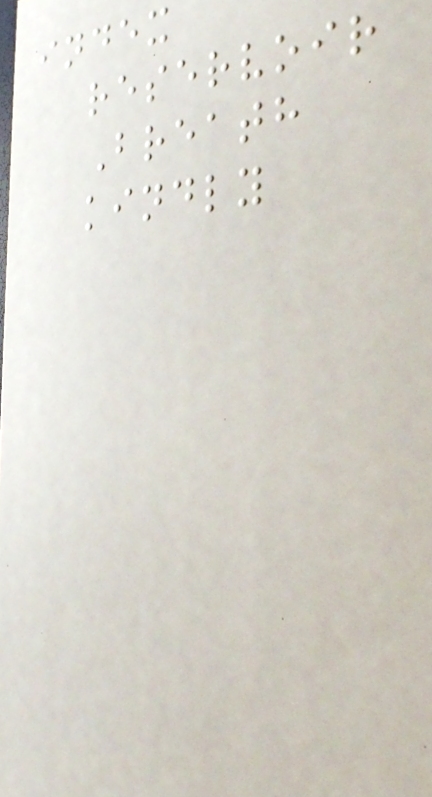index
reservoir
Breath
kindly
